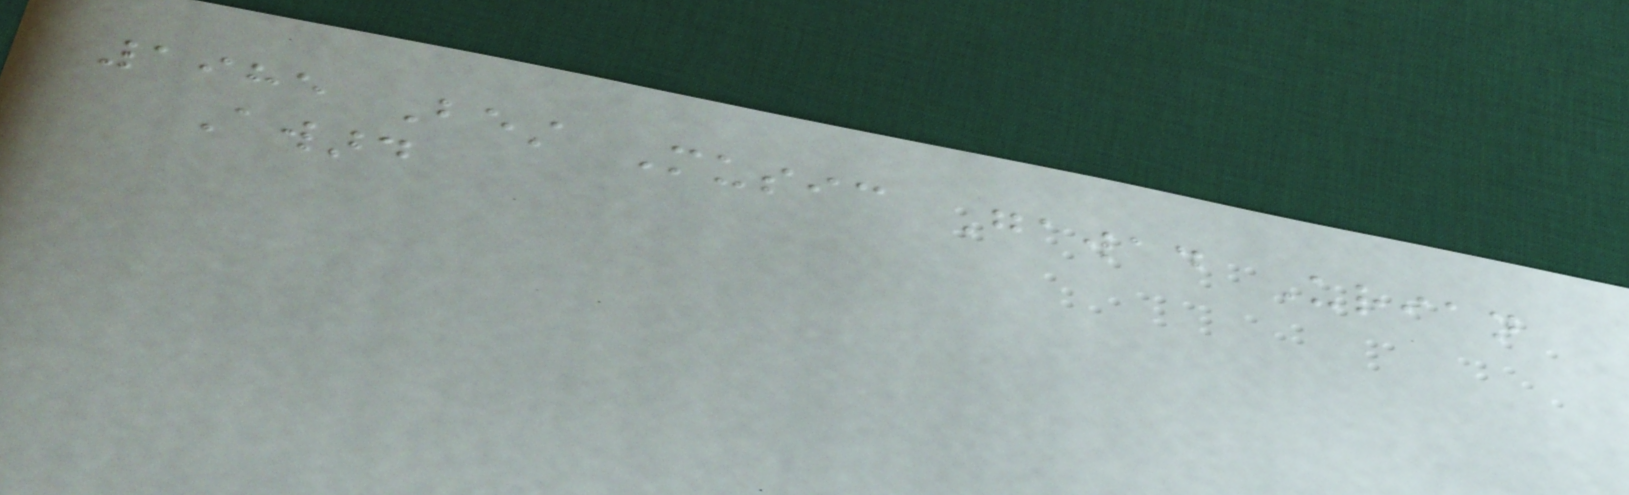1985 Best Music Gawad Urian
Award
